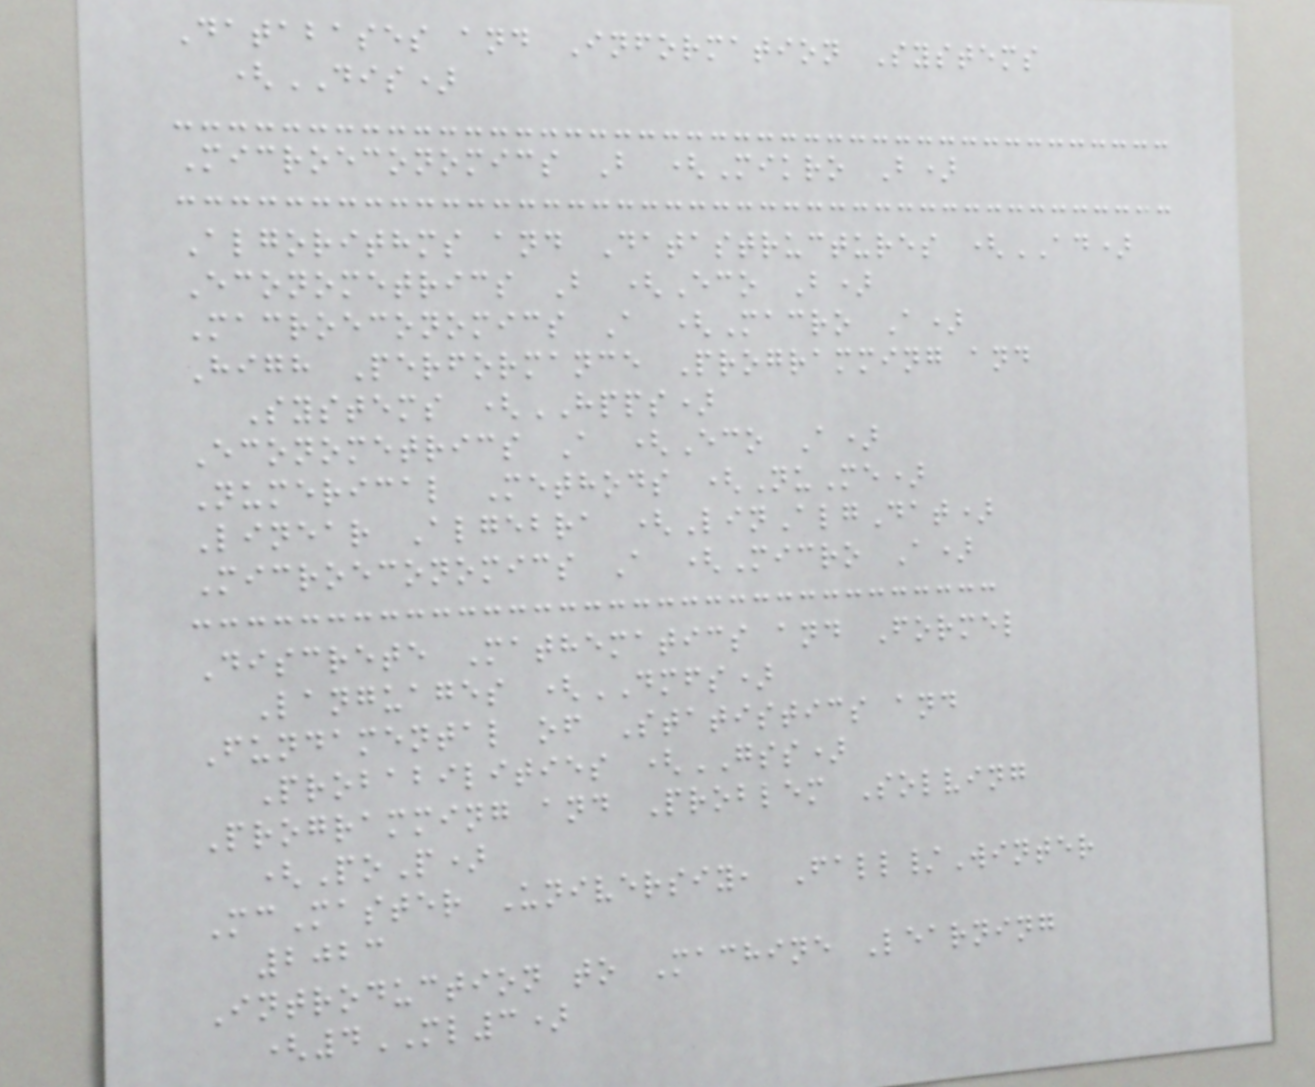Databases and Information Systems
(DIS)
Microeconomics B (Mikro B)
Algorithms and Datastructures (AD)
Econometrics B (Eco B)
Macroeconomics A (Macro A)
High Performance Programming and
Systems (HPPS)
Econometrics A (Eco A)
Numerical Methods (NuMe)
Linear Algebra (LinAlgDat)
Microeconomics A (Micro A)
Discrete Mathematics and Formel
Languages (DMFS)
Fundamental of Statistics and
Probabilities (GSS)
Programming and Problem Solving
(PoP)
McMaster Universiy, Fall/Winter
2023
Introduction to Machine Learning
(4ML3)
